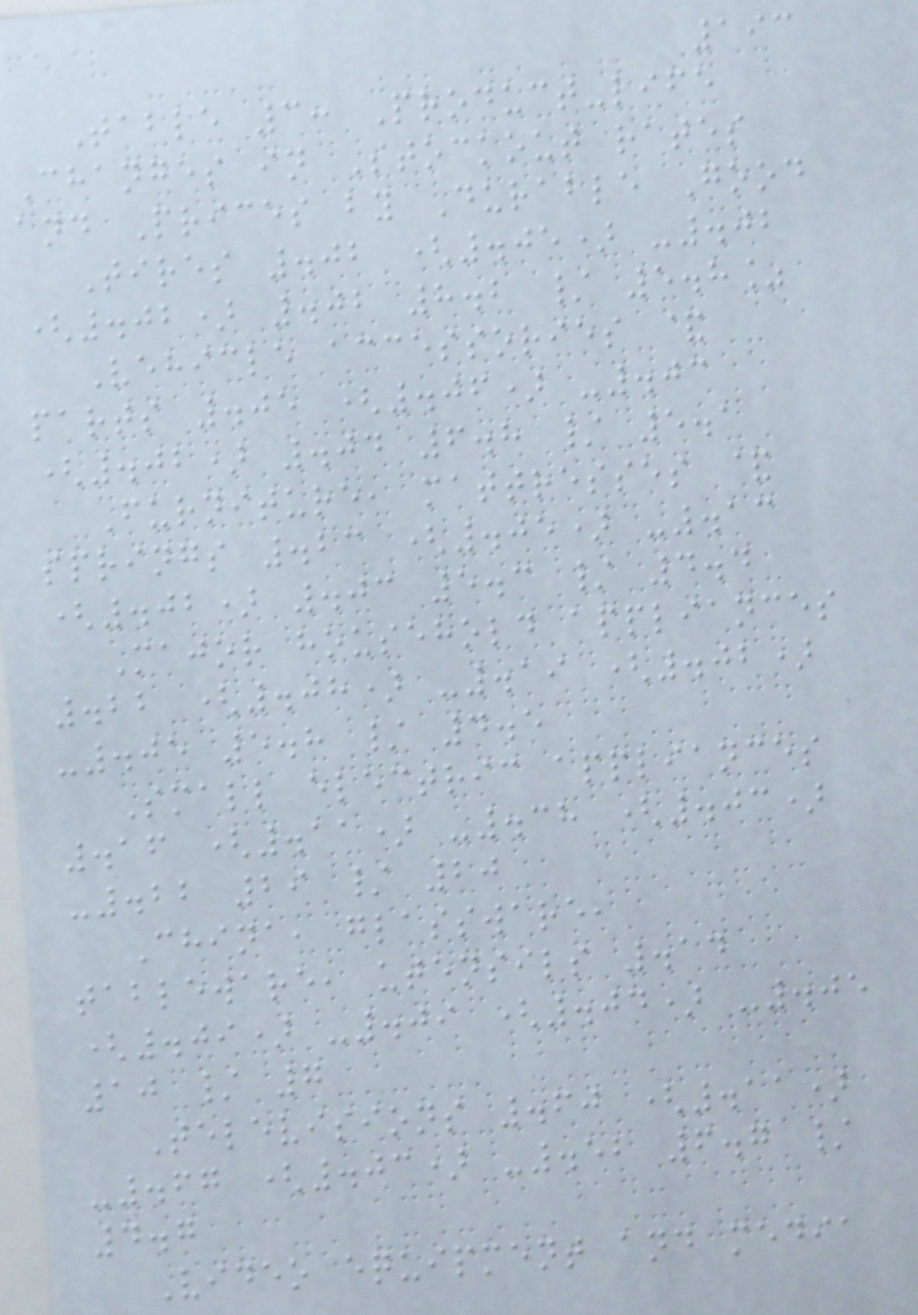193
Table 3: Product-life
Changes in Stockout rates
and Prices by Durable Good
Tires .02 (.05) -.02
(.02) .02 8.2 / 5.8%
Vehicle accessories &
parts .05 (.06) -.03
(.02) .04 6.8 / 5.1
Furniture, mattresses &
springs .23 (.05) -.13
(.02) .03 5.3 / 4.4
Major household appliances
.22 (.08) -.19 (.02)
-.05 5.8 / 4.5
Small electric appliances
.16 (.11) -.38 (.03)
-.22 29 / 20
China, glassware,
tableware, utensils .14
(.09) -.09 (.04) -.05
10 / 7
Televisions .60 (.11)
-.67 (.03) -.52 6.7 /
4.7
Video equipment and media
